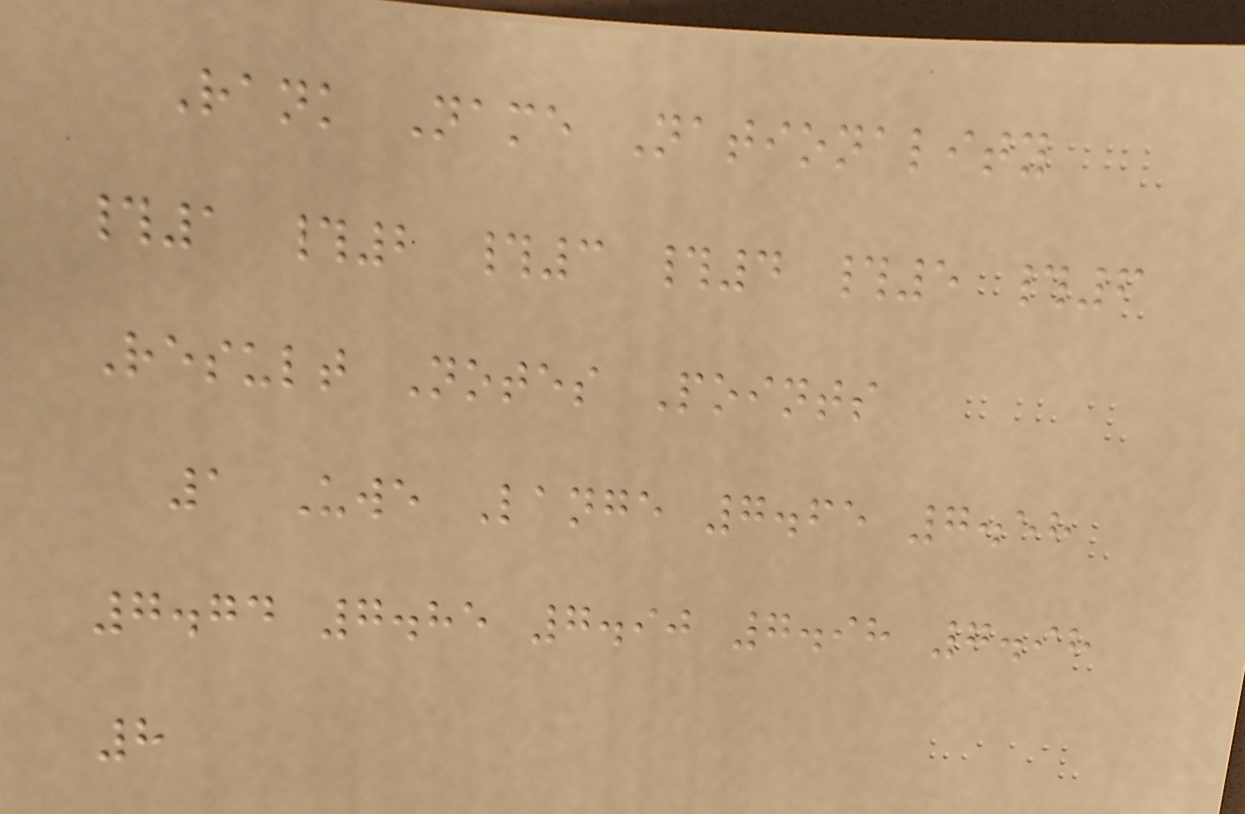Rank Name Nationality
#1 #2 #3 #4 #5 #6
Result Notes Points
1 Uwe Lange 7.65 7.58
7.74 7.85 7.90 7.98 7.98
8
